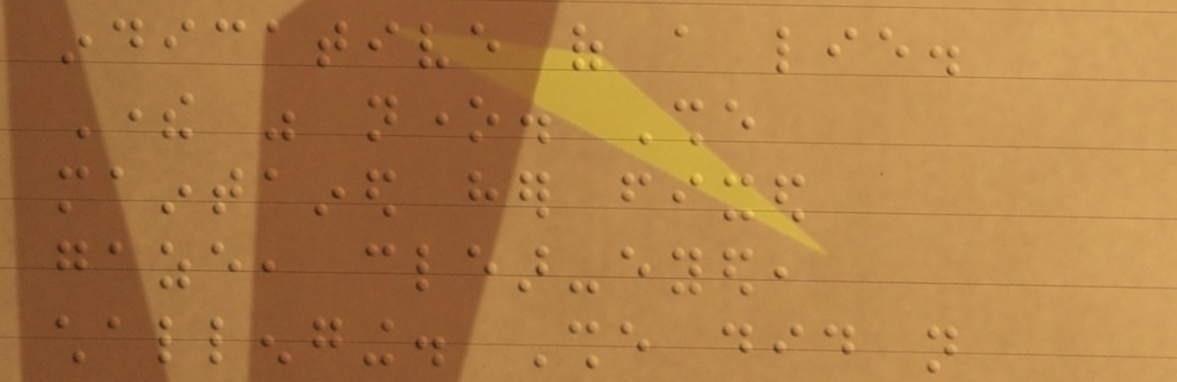indicative of a lie.
There was none. She
maintained her fixed
gaze, clear-eyed,
challenging. She did not
